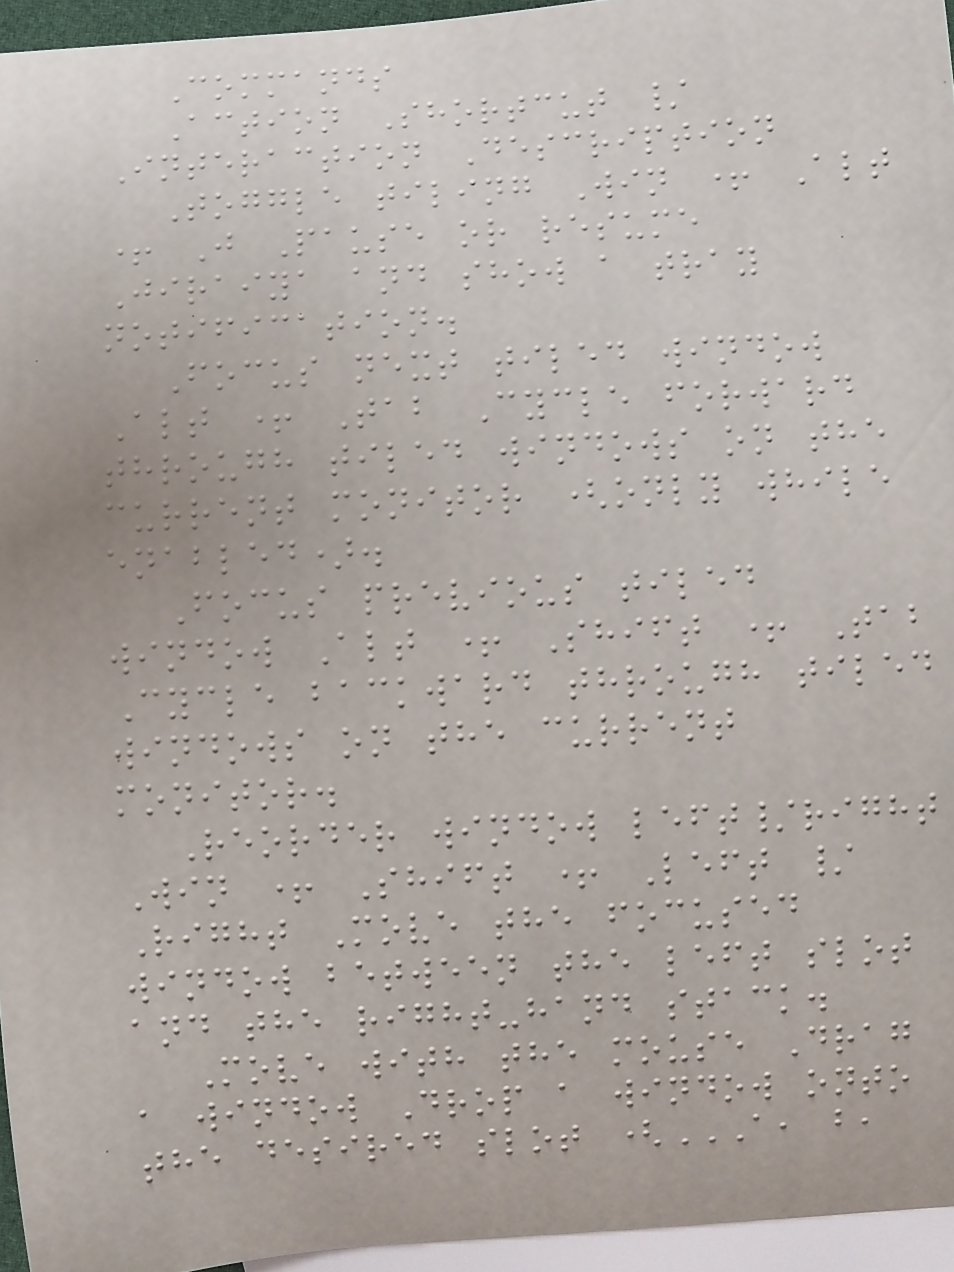Commands
Action Shortcut /
Interaction Description
Toggle tiling Win + Alt
+ J Pause or resume
Jiraiya and show a tray
notification.
Focus next tiled window
Alt + Tab Cycle forward
through tiled windows on the
current monitor (only while
enabled).
Focus previous tiled
window Alt + Shift + Tab
Cycle backward through tiled
windows on the current
monitor.
Reorder window left/right
Win + Shift + Left /
Right Move the focused
window between the left slot
and the right-hand stack.
Move with the mouse Drag
a window Drop a window onto
the desired slot (A, B,
